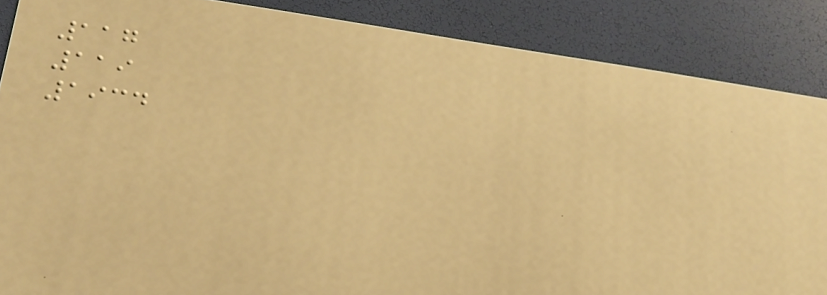117
119
1934
